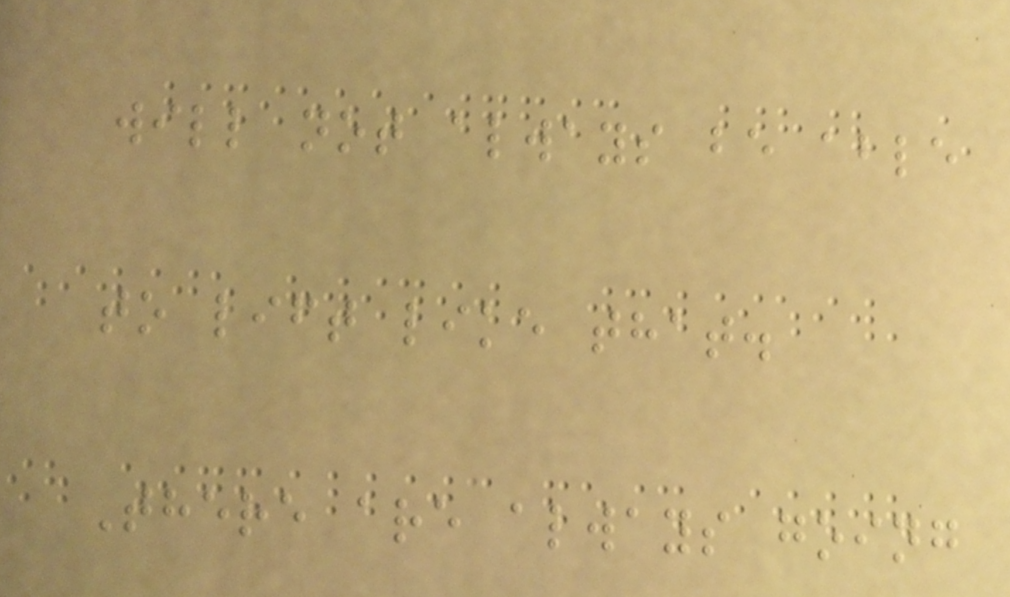will not always be able
to lift like that.
There are always going
